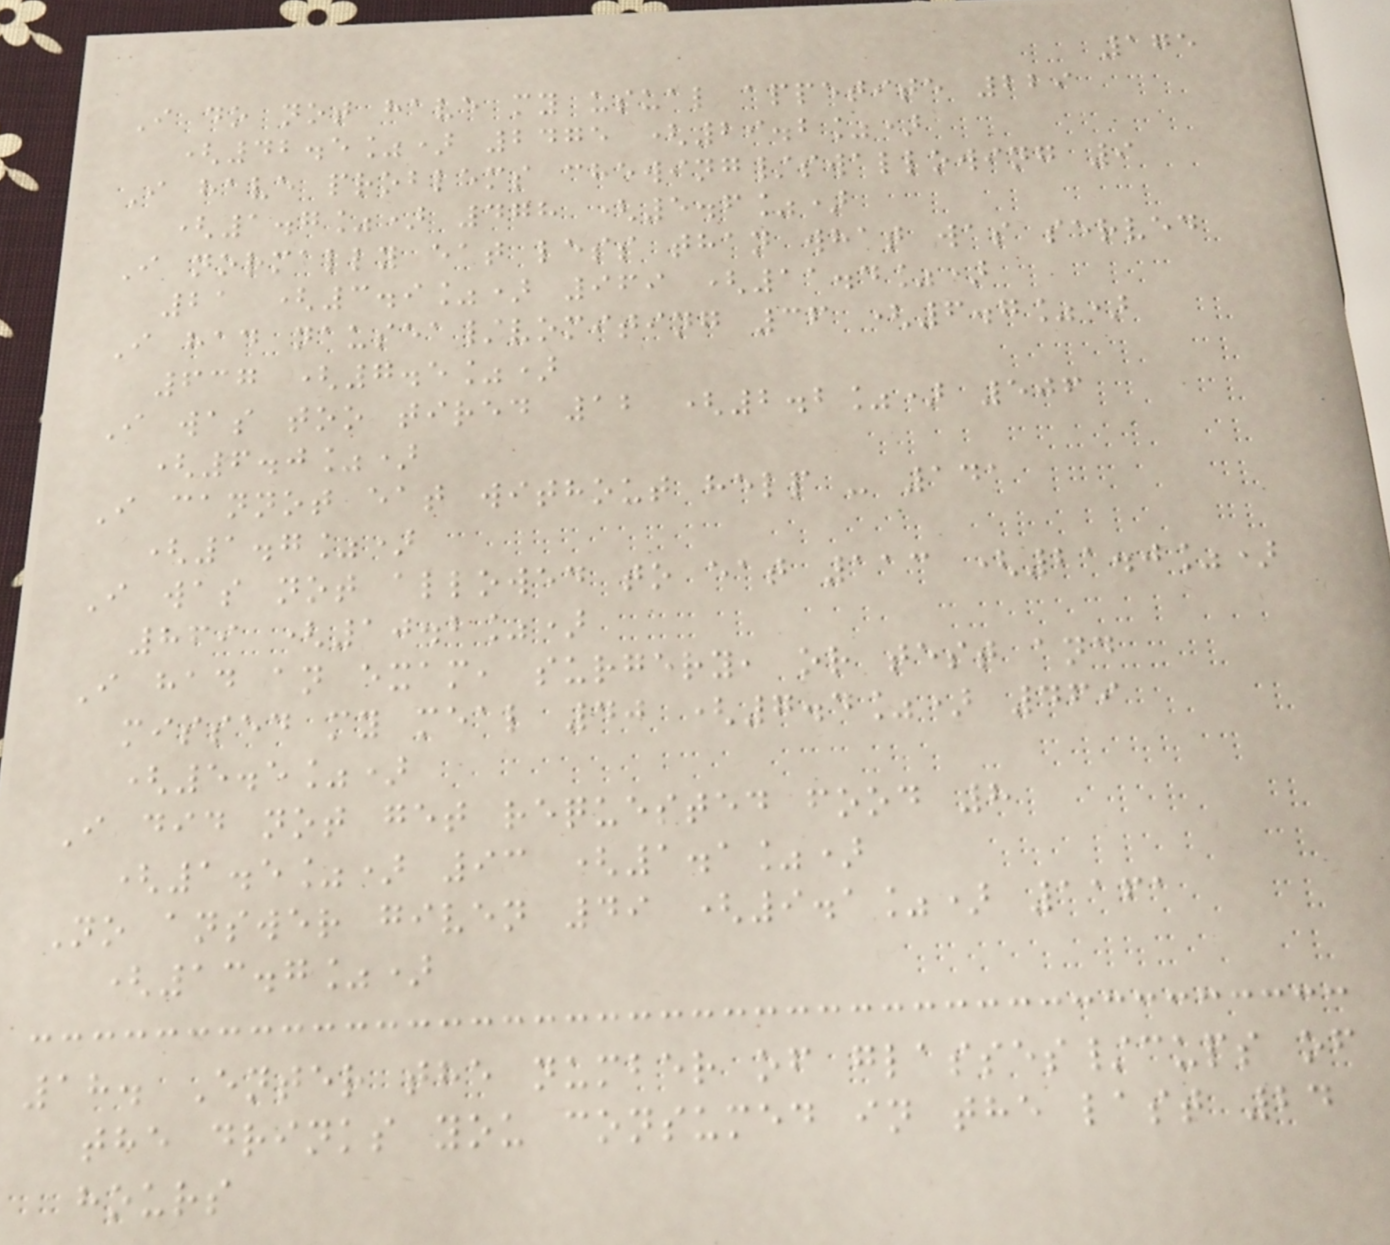175
I do not have my usual appetite 229
(42.5%) 2475 (29.2%)
I have problems chewing/swallowing 9
(1.7%) 478 (5.6%)
I normally eat less than what was served
21 (3.9%) 969 (11.4%)
I had nausea/vomiting 36 (6.7%)
637 (7.5%)
I was too tired 12 (2.2%) 506
(6.0%)
I cannot eat without help - 141
(1.7%)
I was not allowed to eat 113 (21.0%)
869 (10.2%)
I had an exam, surgery, or test and
missed my meal 40 (7.4%) 469
(5.5%)
I did not get requested food 8
(1.5%) 93 (1.1%)
No answer given 49 (9.1%) 1161
(13.7%)
18. Enter the number of glasses/cups of
the drinks you consumed in the last 24
hours
